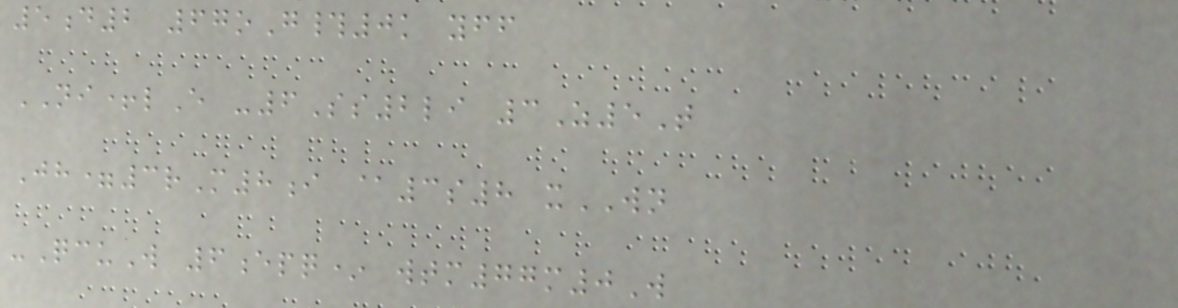5d2 67oG#0k yff
NI+lE -6Ss2li 3Z5T
Jh=3rM8i @3s8 xWN
-QcuW 6epq* wtm77m0W
